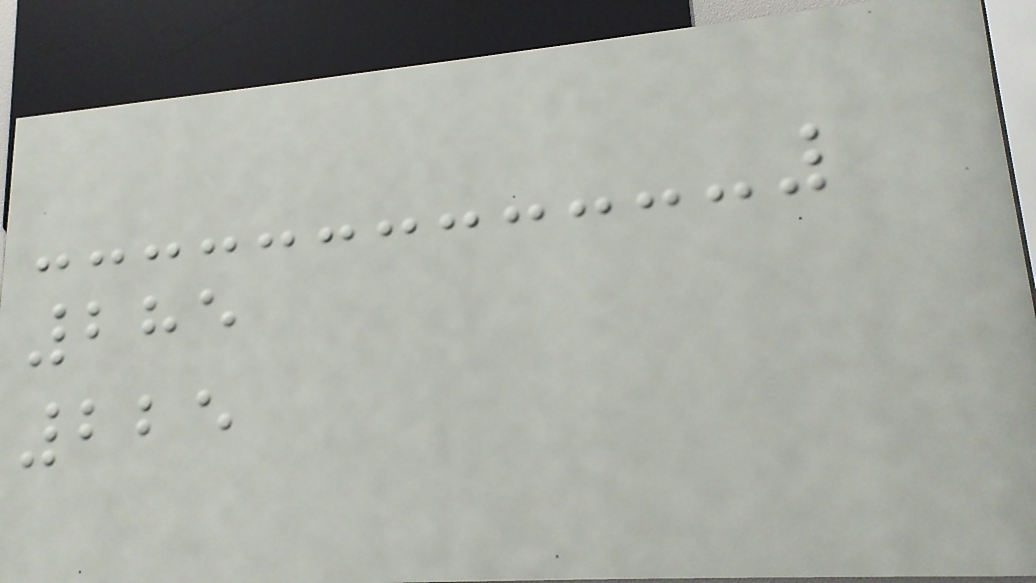285
225
